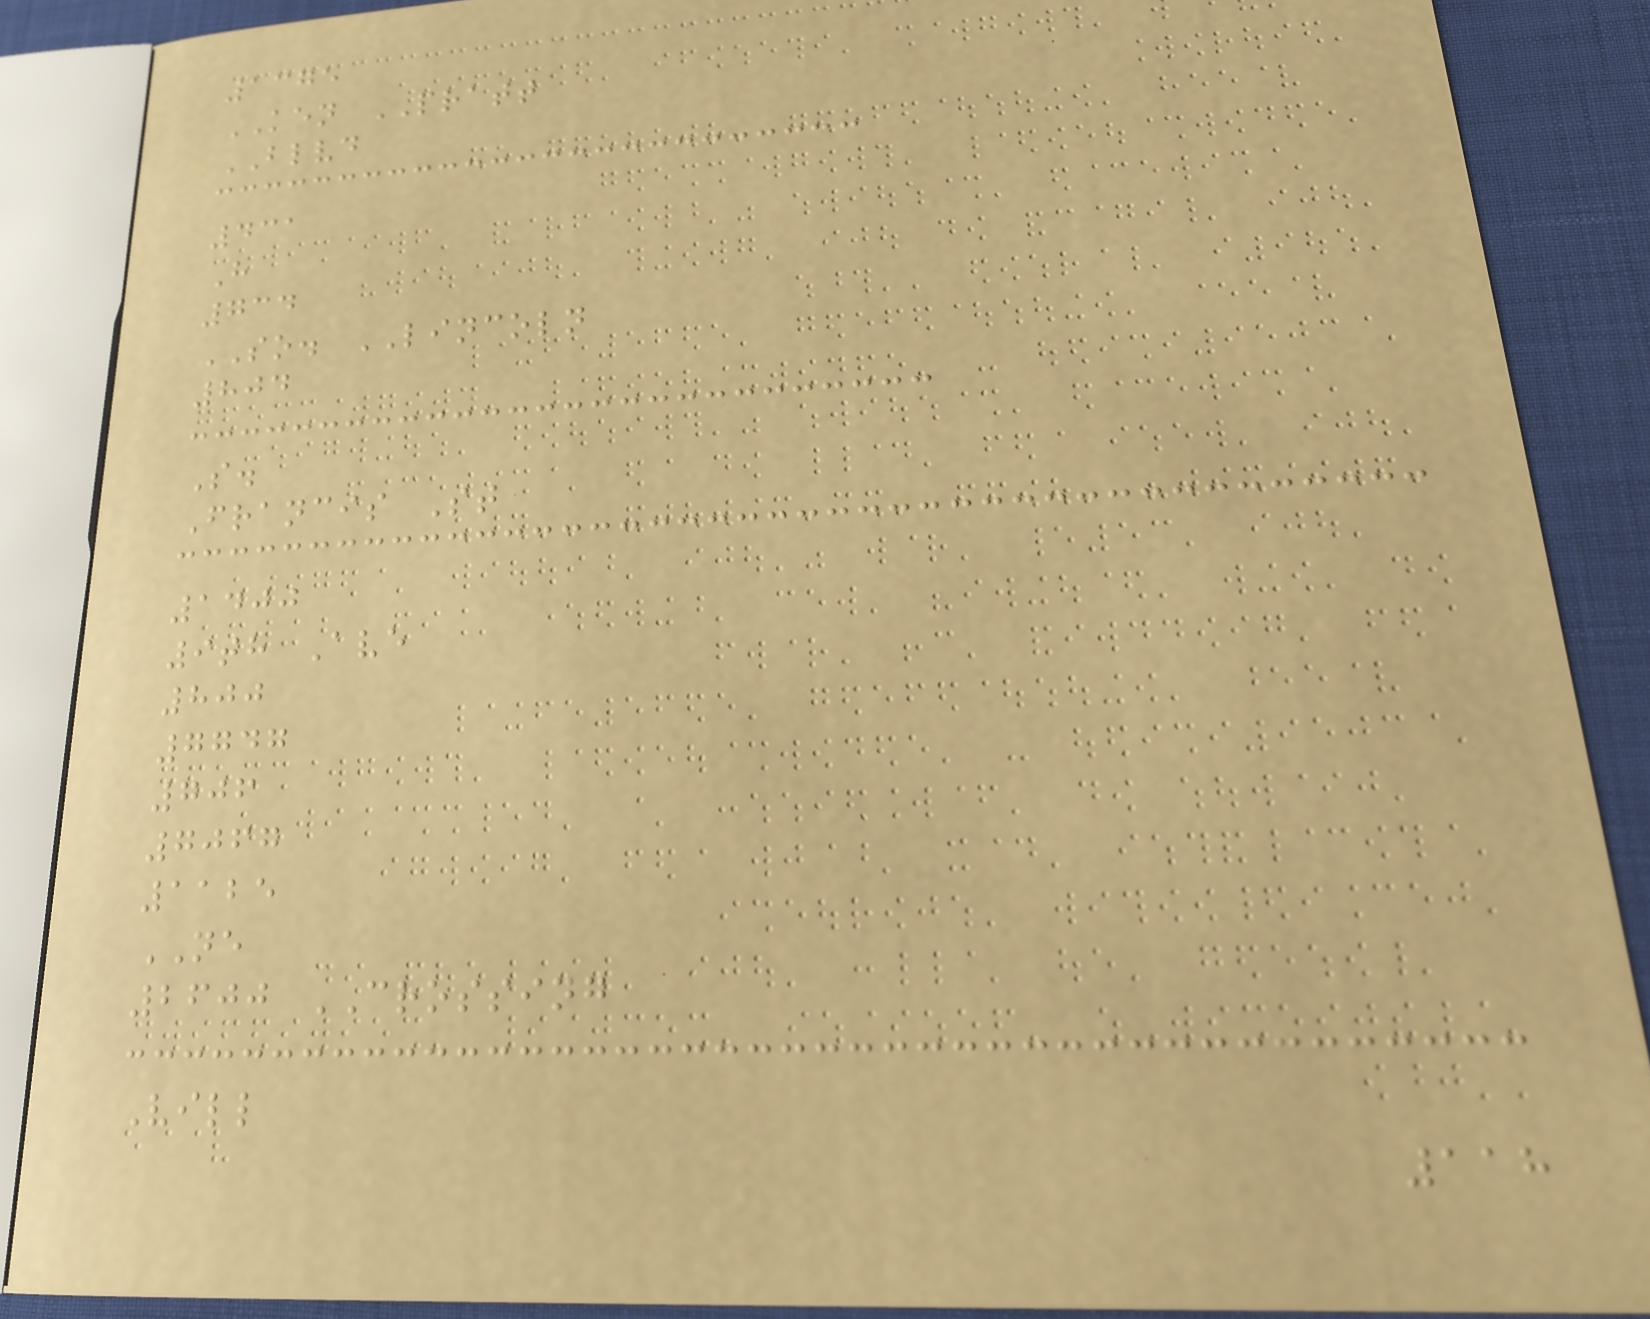1375
KEN PRATT
BLVD
431
H
734
SO. LINCOLN
804
S.
Francis St
1400
9th Ave
800
7747
706
7067
1125
NE
2600 CROSSING
Vill
118
